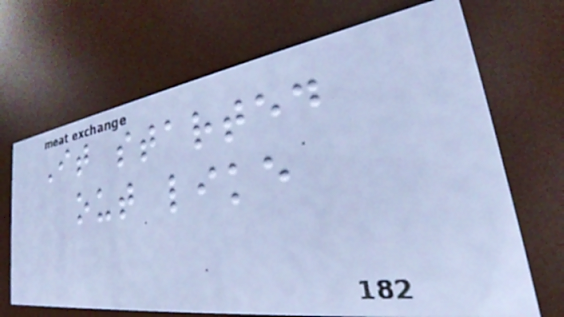It started
out like
